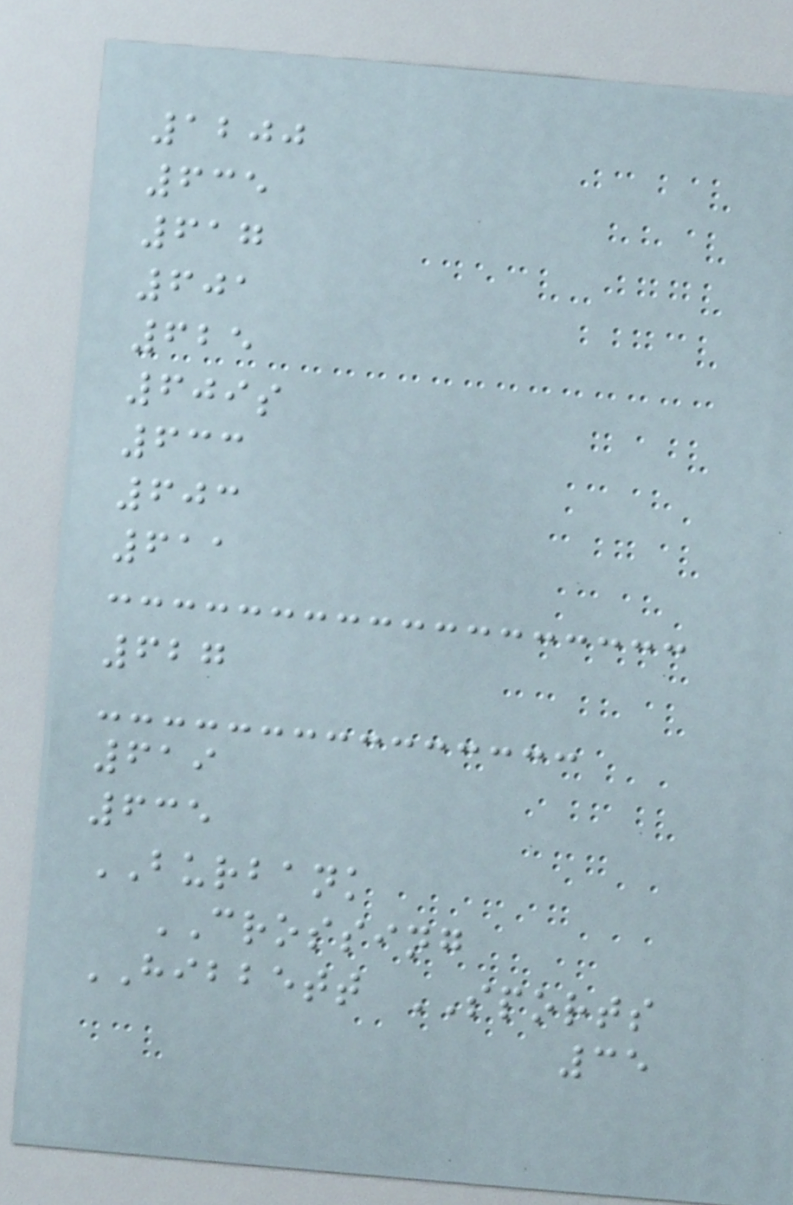1200
635
617
601
625
609s
633
603
611
627
619
635
BURBANK
CROSSING
HIBBETT SPORTS
35
